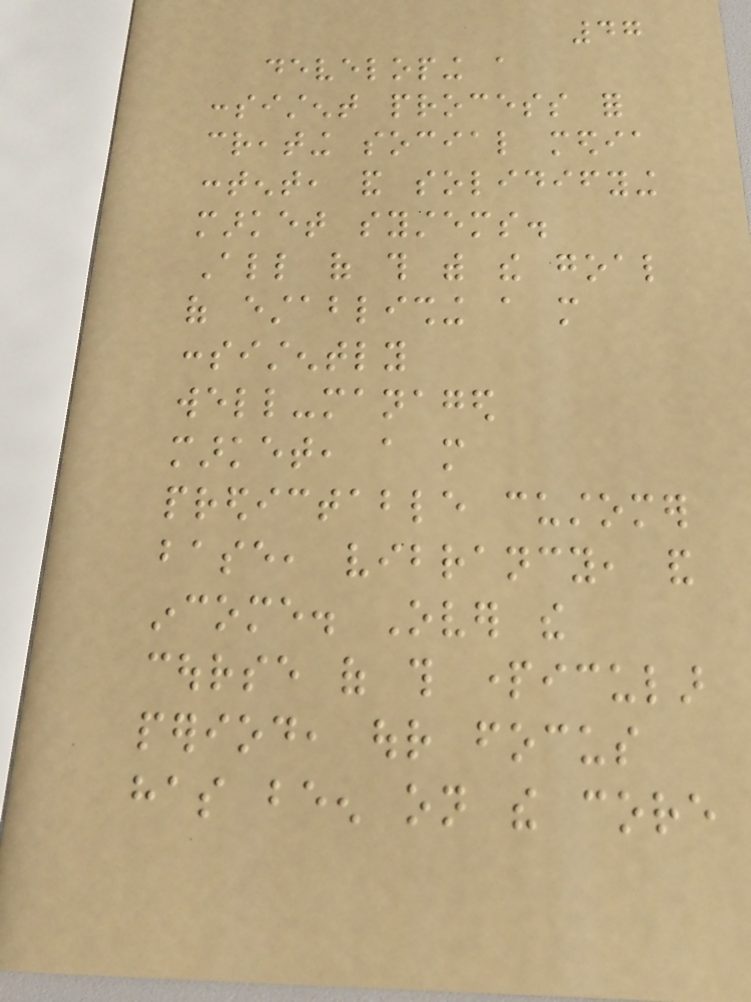47
developing a
consistent process for
creating social media
content, and solidifying
market systems.
All of this with the goal
of establishing a more
consistently
well-managed
market, a more
predictable customer
base, vibrancy, and
income. Over the
course of this particular
period, our focus
has been on the core
